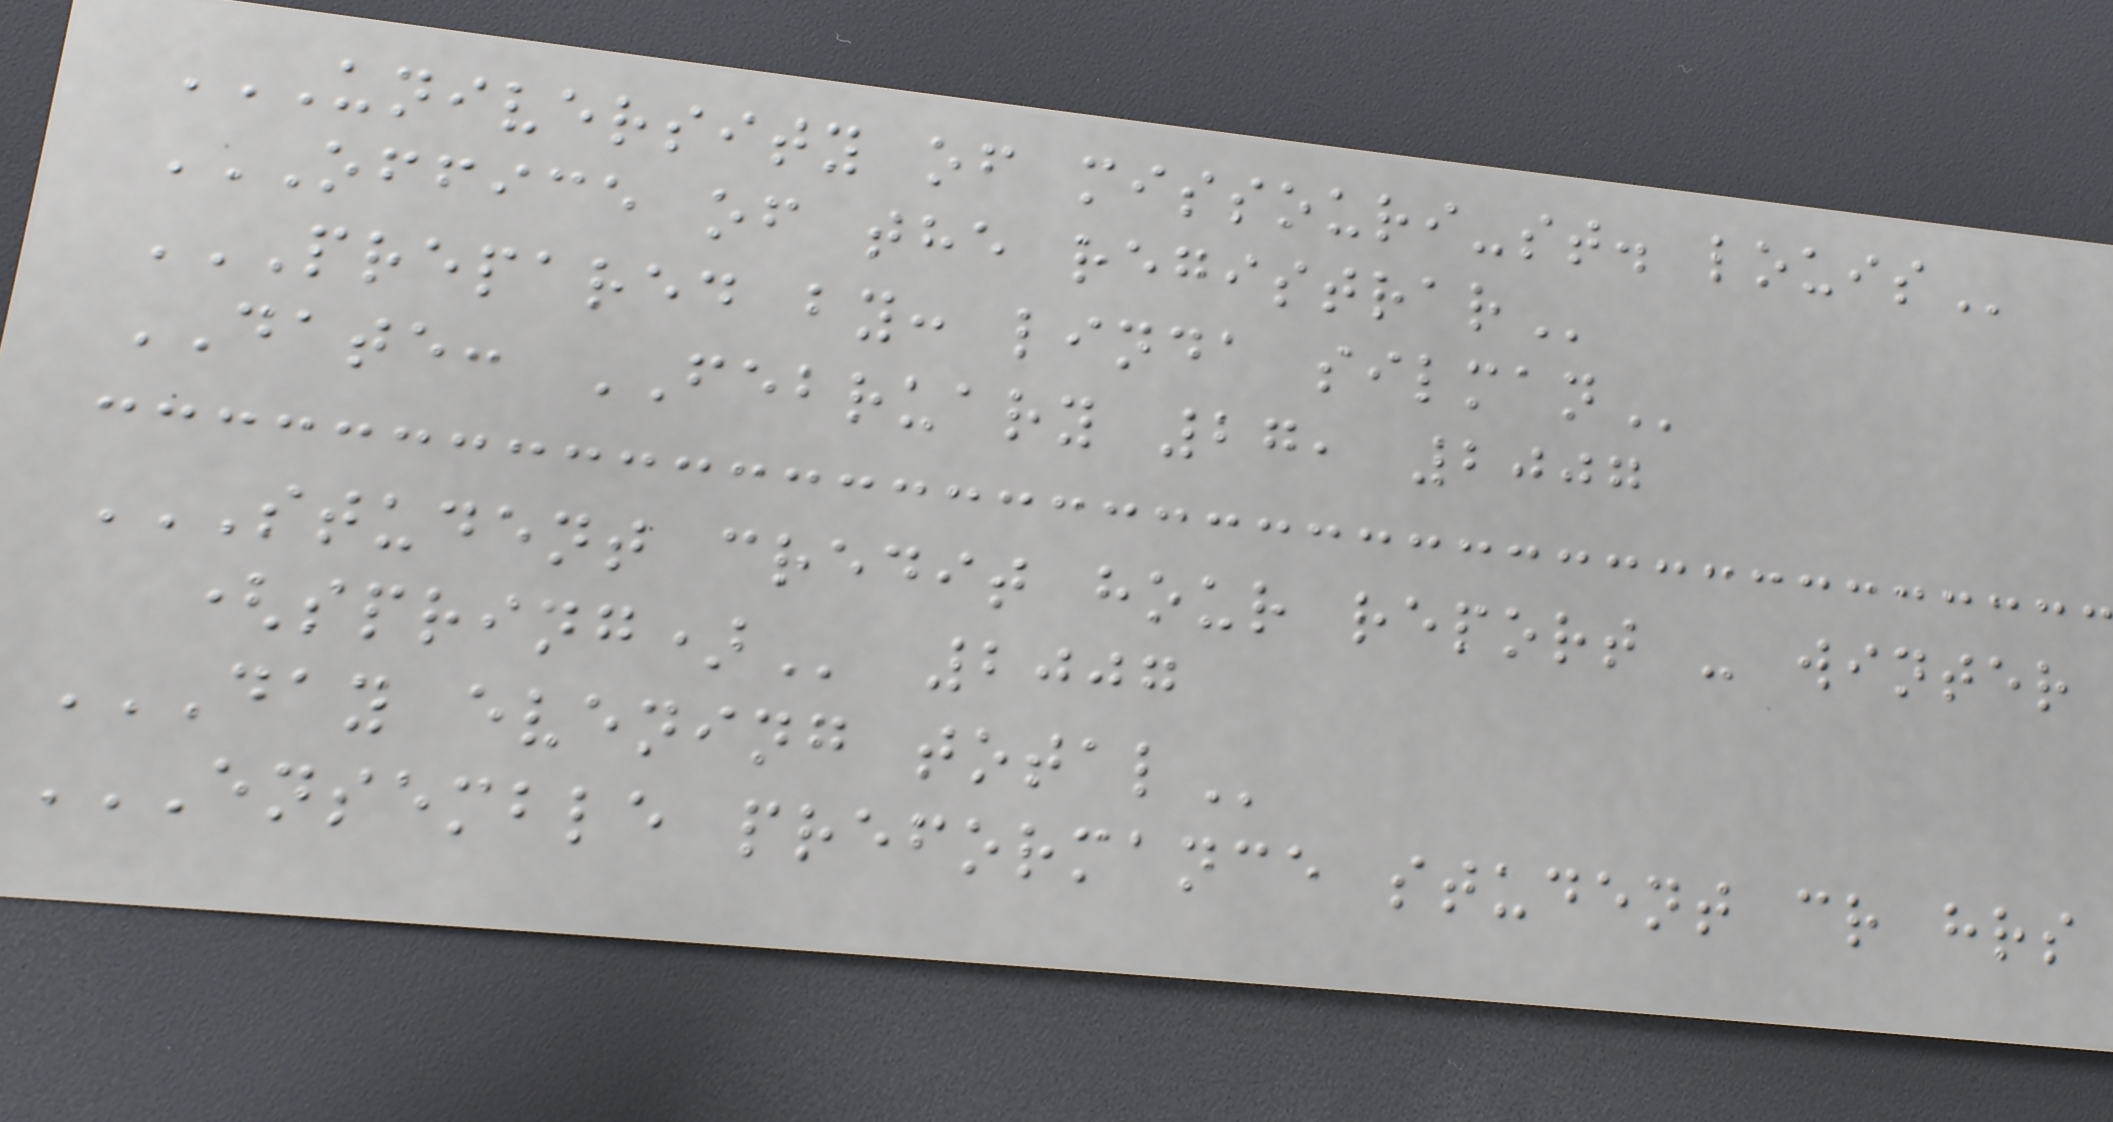UNIVERSITY OF MISSOURI-ST. LOUIS
OFFICE OF THE REGISTRAR
PREPARED BY: LINDA SILMAN
DATE: FEBRUARY 27, 2007
STUDENT CREDIT HOUR REPORT - WINTER
(SPRING) 2007
DAY EVENING TOTAL
ENSEMBLE PREFORMANCE STUDENT CR HRS
